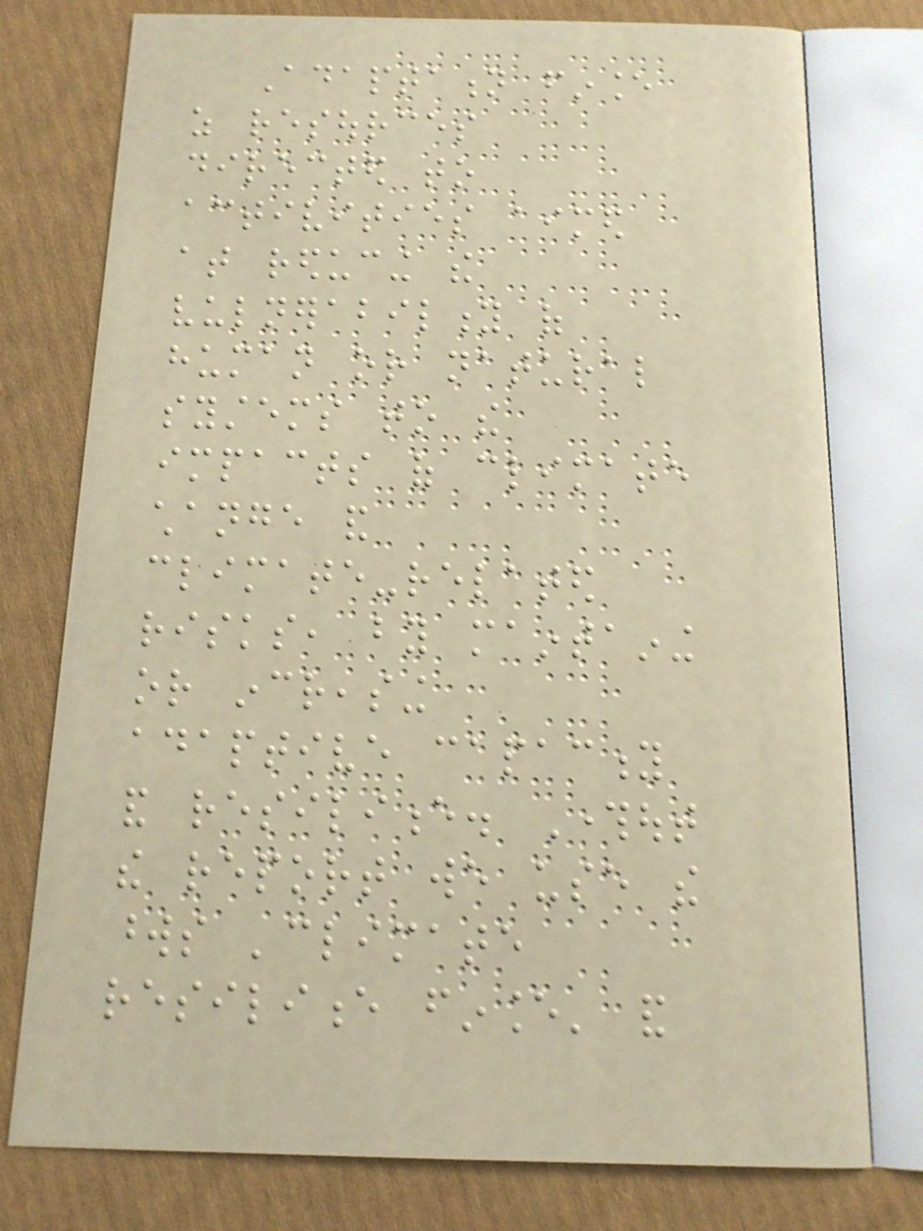Adaptation finance
as resources
directed to
activities aimed
at reducing the
vulnerability of
human or natural
systems to the
impacts of climate
change and
climate-related
risks, by maintaining
or increasing
adaptive capacity
and resilience. Throughout
the report we use the
words 'climate
resilience finance' and
